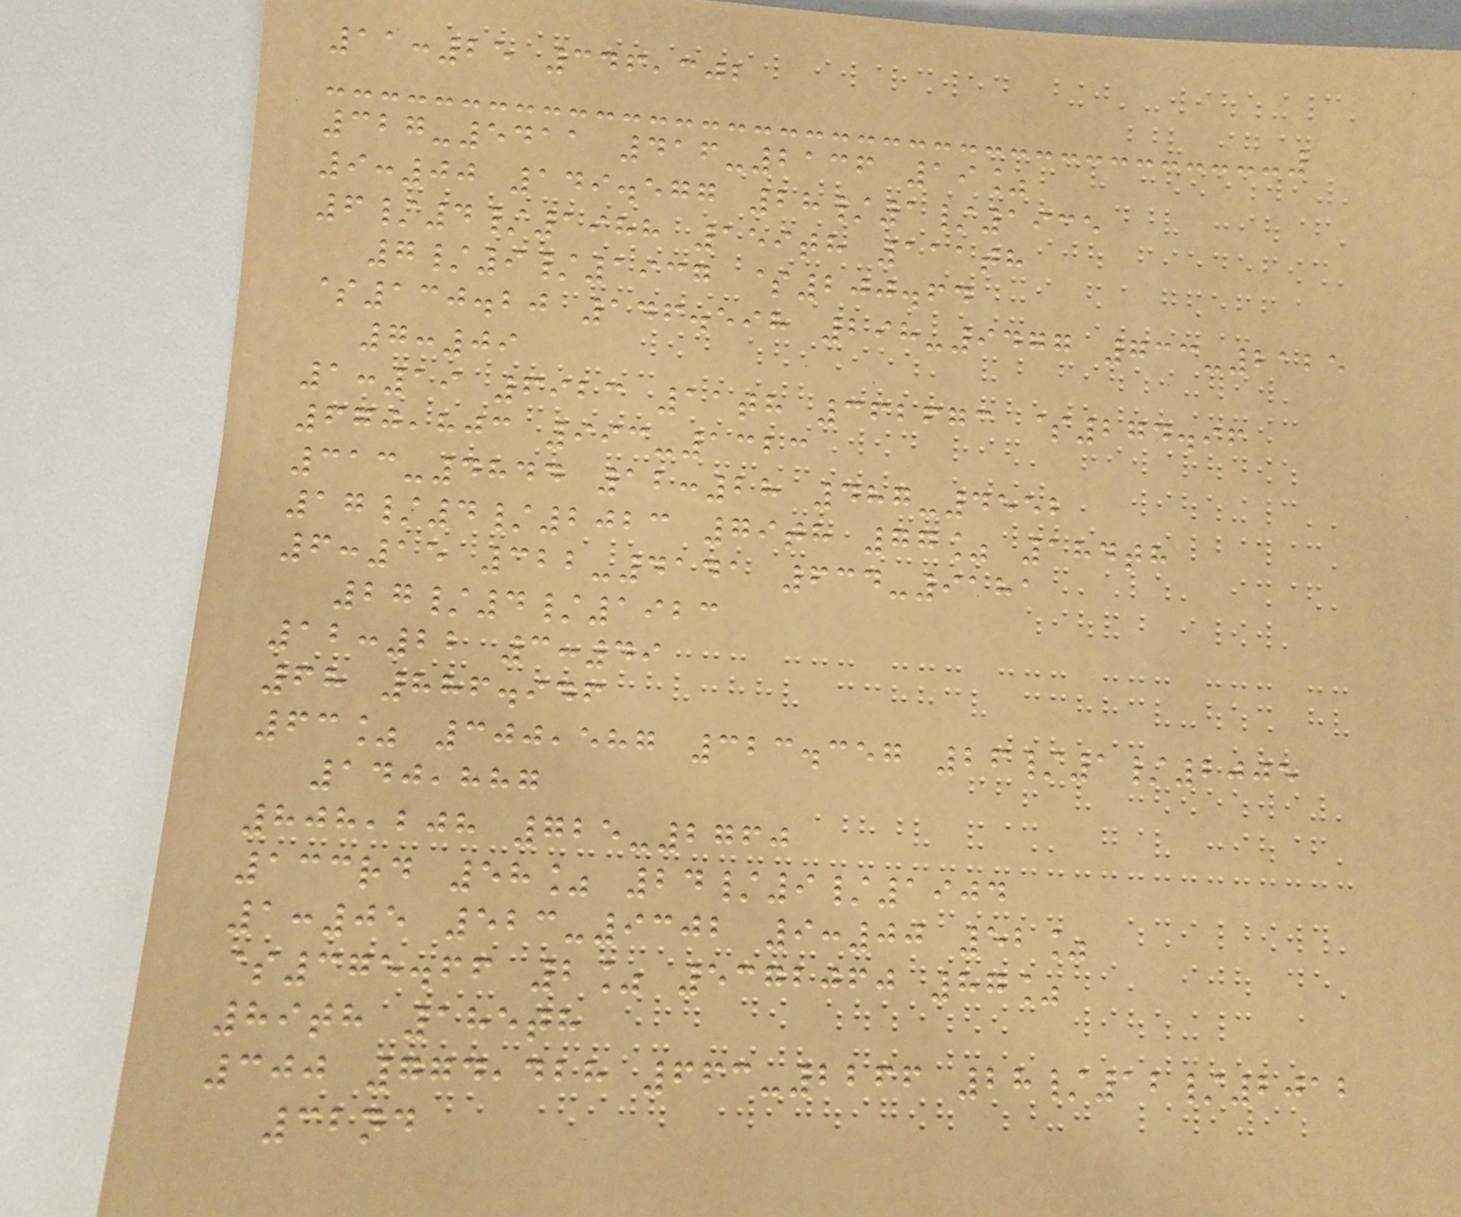11:25 346,302
327-5411 416-2136 19%
9:00 149.577 28/1/1935
6/4/1988 159th 111th
7/9/1937 $200.64
$130.20 146.598 298-9477 733-2125
7:09
1:19 6923 11th 362673 $274.96
670,803 993-1323
313-4844 12:28 487-4552
17/4/2023 79th 77% 184th
6:15 322-4141 634-9181
27/4/1923
12:22 3:49
68 886.946
63% 300,587 323.357 26/1/2005
140,887
808,208 725-2760
133rd 58% 24/9/1904
1:05 523-9302 9:00 52%
$375.66 2% 5372060 87%
89th 185th
300 774,428 663-2266 28/12/2012
32nd
